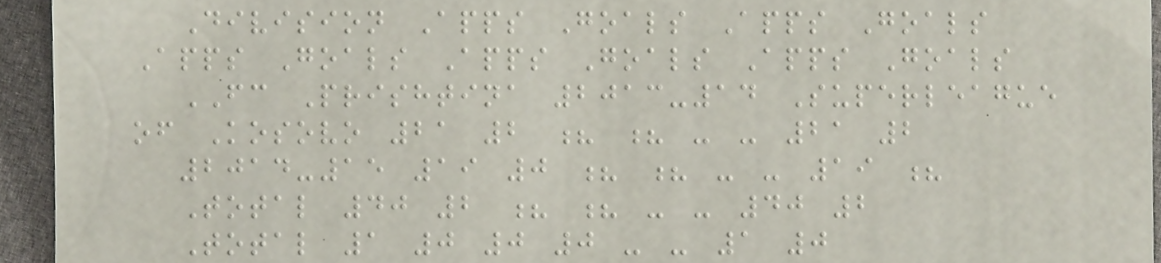Division Apps Goals Apps Goals
Apps Goals Apps Goals Apps Goals
FC Prishtina 2013-14 Superleague
of Kosovo 21 2 ? ? - - 21 2
2014-15 19 0 ? ? - - 19 ?
Total 40 2 ? ? - - 40 2
Total 1 0 0 0 - - 1 0
